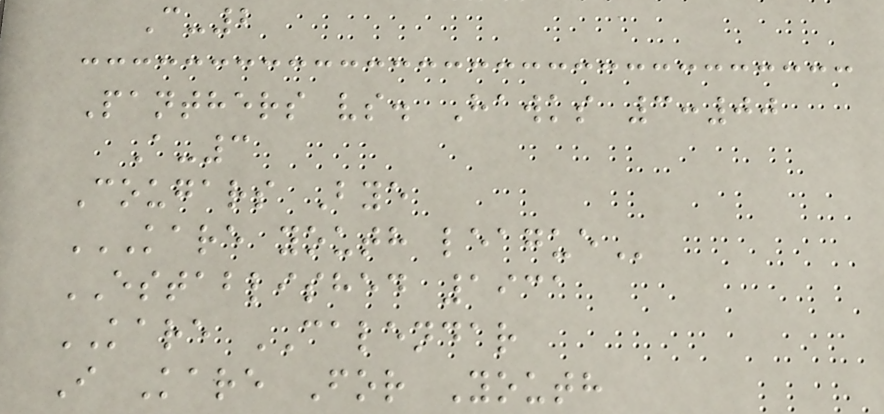C-2
Panthers vs. Hawks 3:00
A-3
Cougars Bye
KARE YOUTH LEAGUE
ESTABLISHED 1931
KARE CALENDAR
I Kare For Youth
